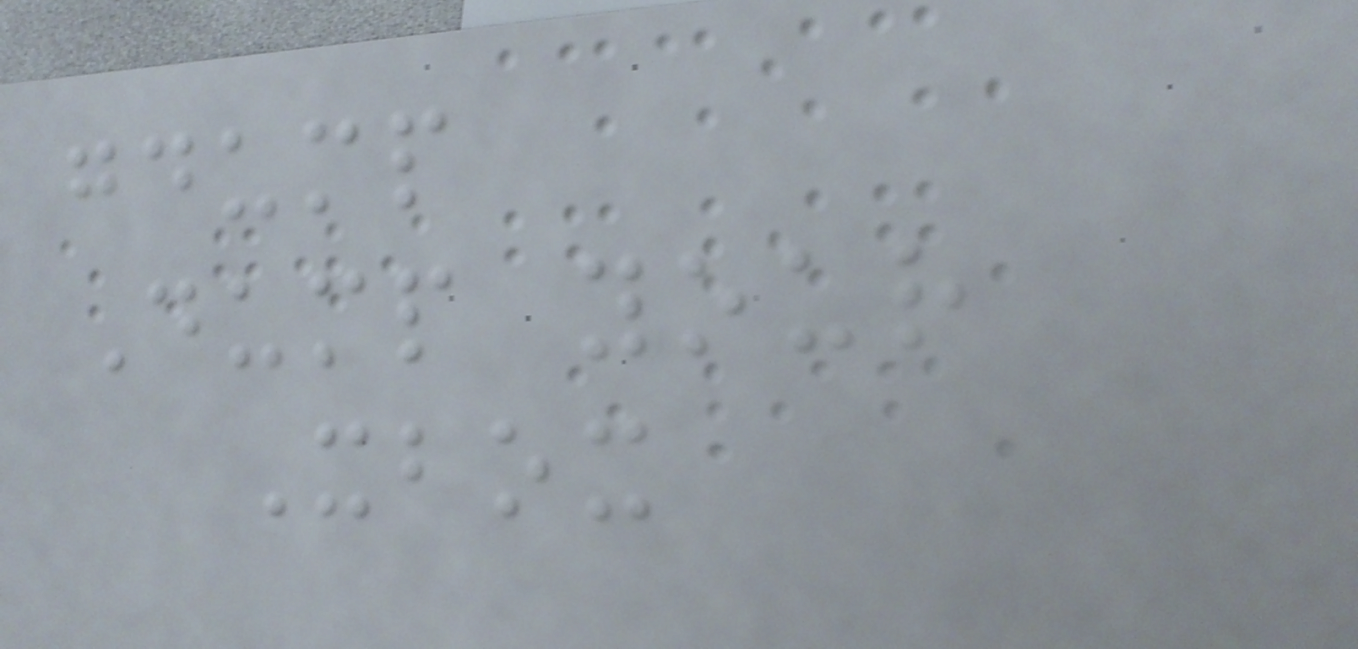gdump
Dump your
Xbox
